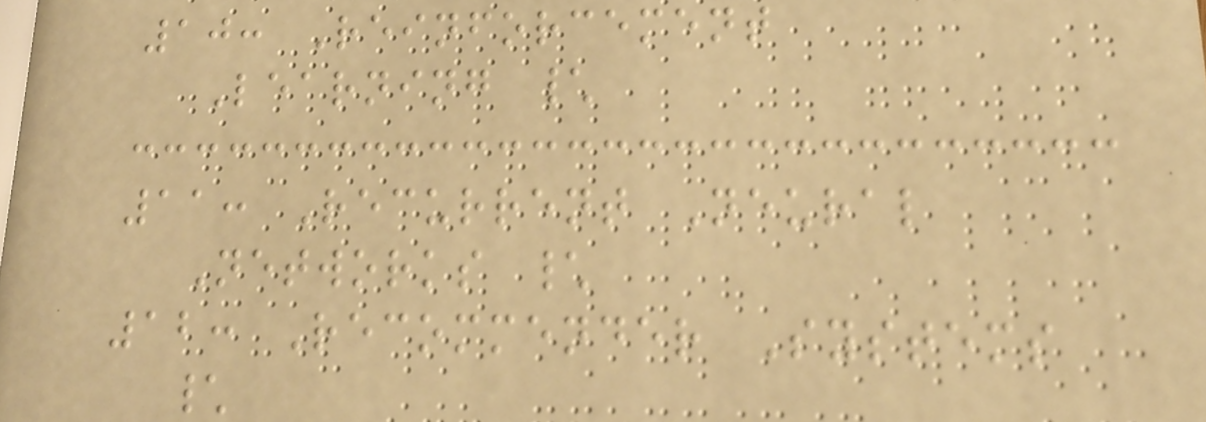10: Reinforcement
Learning \
11: Recurrent Neural
Networks \
12: Recommender Systems
\
